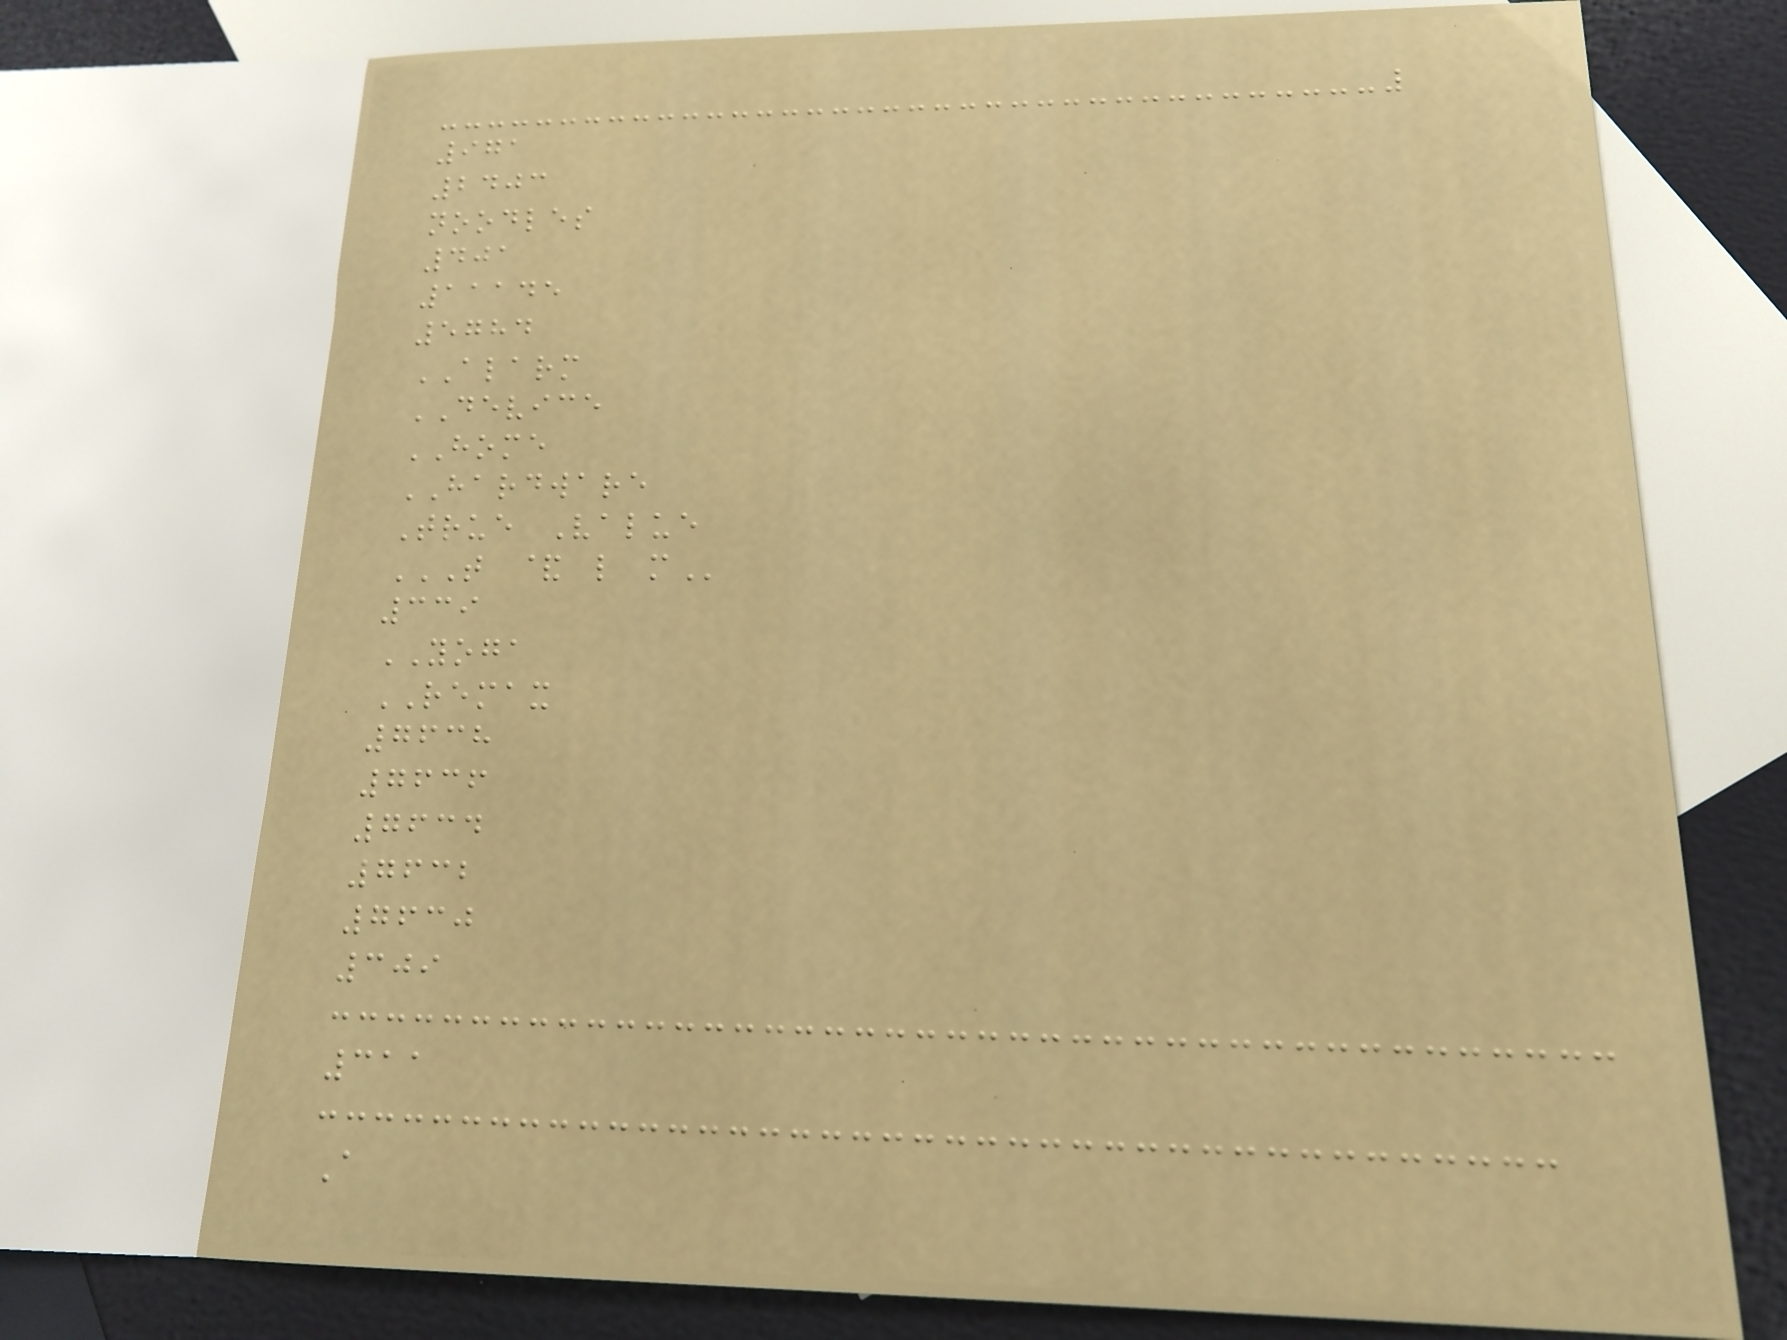971
2403
noodles
401
11145
5784
ALARM
DEVICE
HOME
HARDWARE
True Value
T & L M
339
YOGA
REMAX
7638
7636
7634
7632
7630
309
311
A
